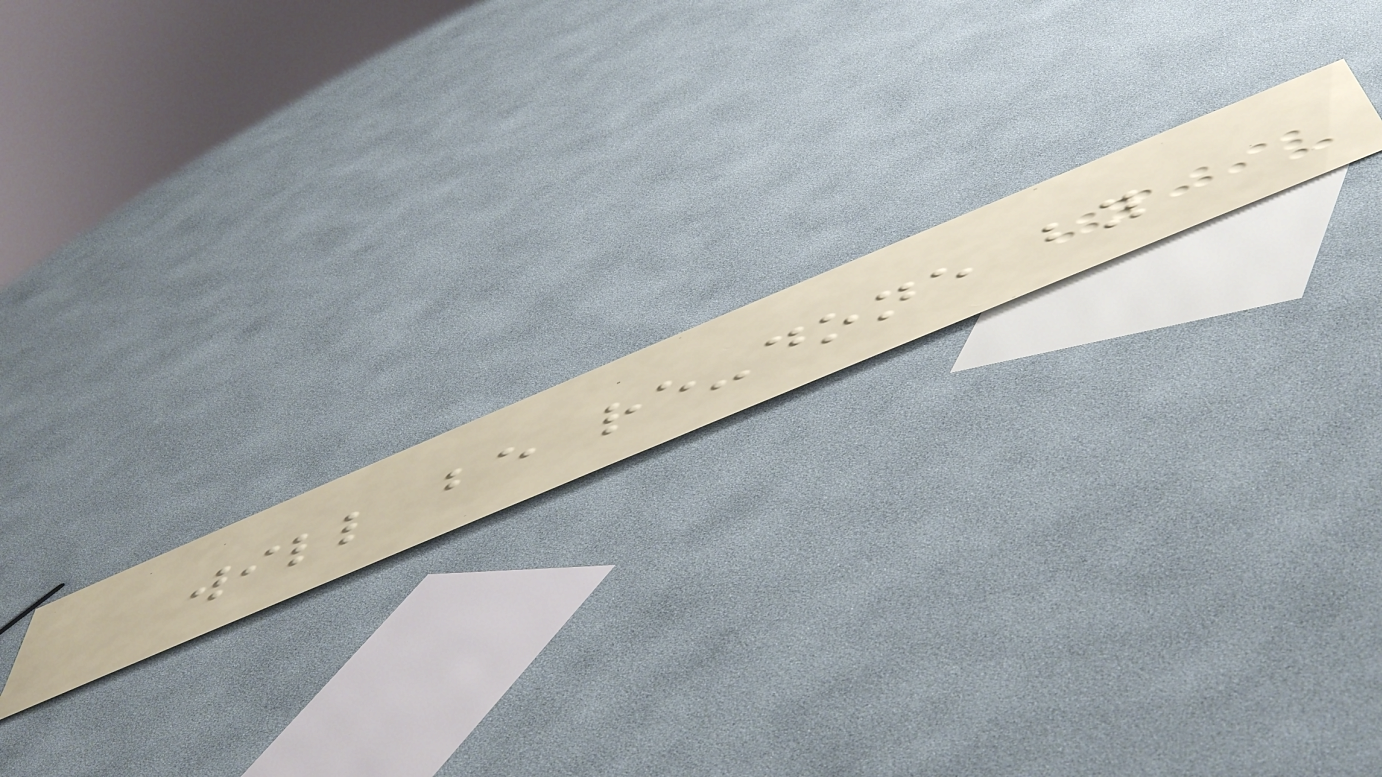will be re-done by
